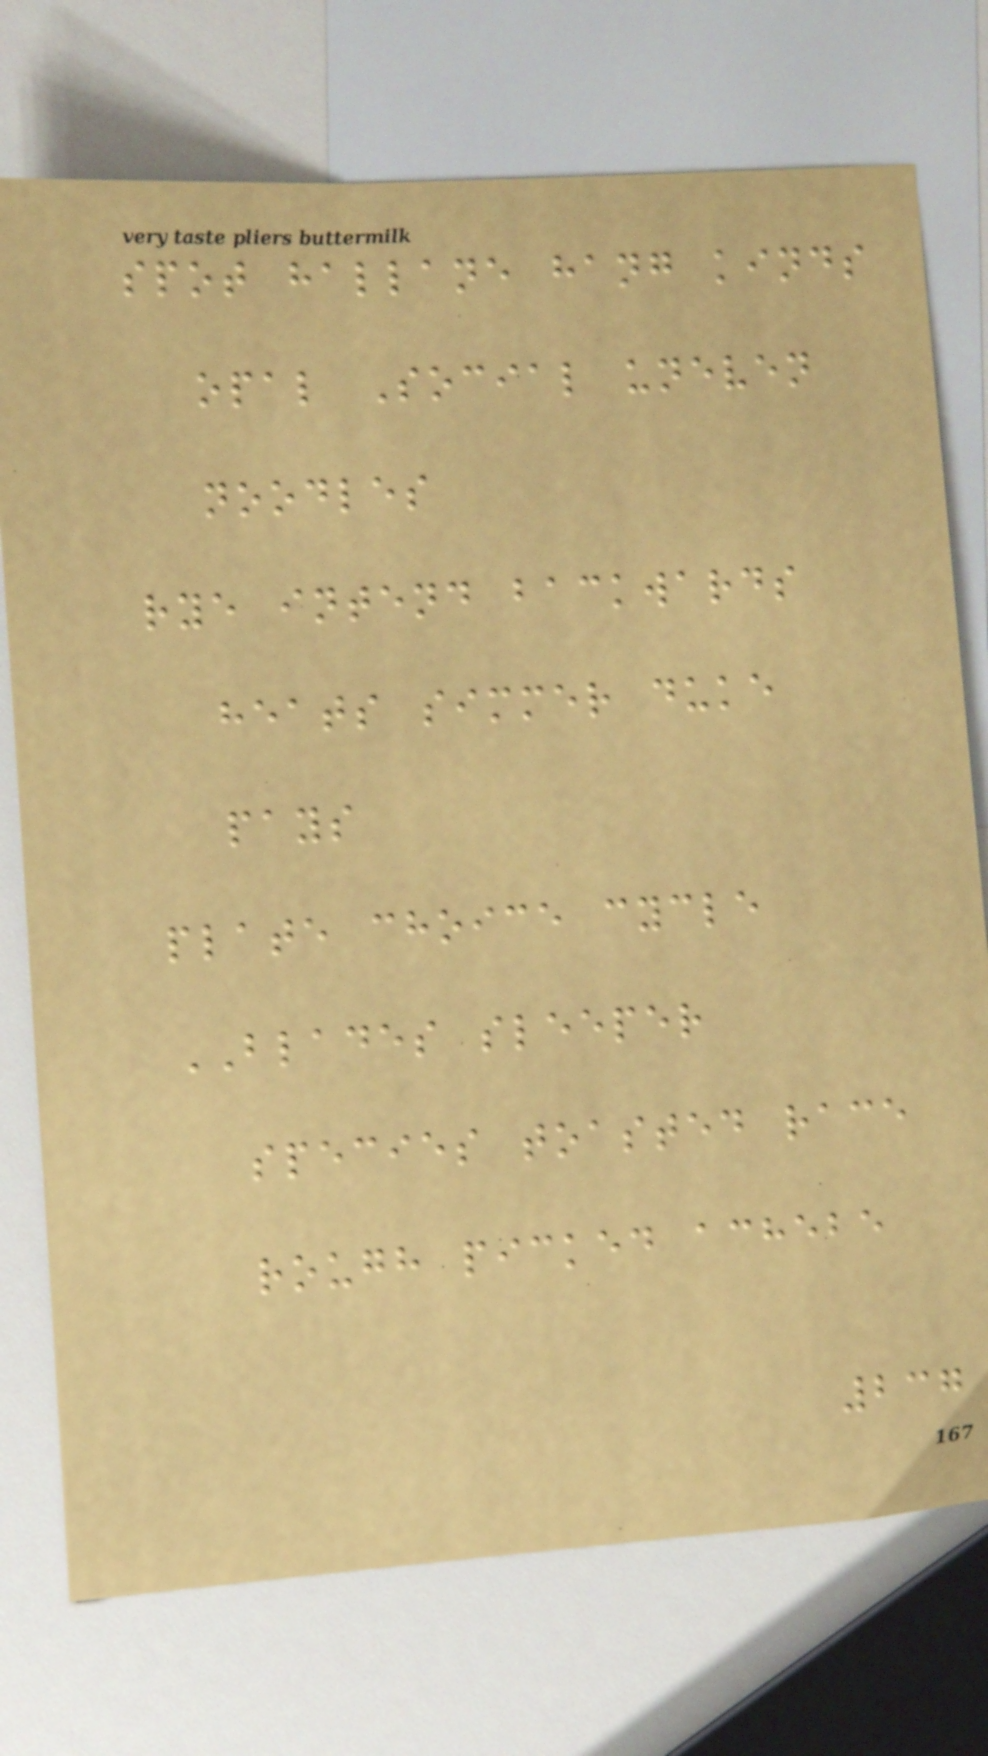spot hallane hang kinds
opal Social uneven
noodles
rye intend backwards
heats simmer duke
pays
plate choice cycle
BLADES sleeper
species toasted race
rough picked achebe
237
